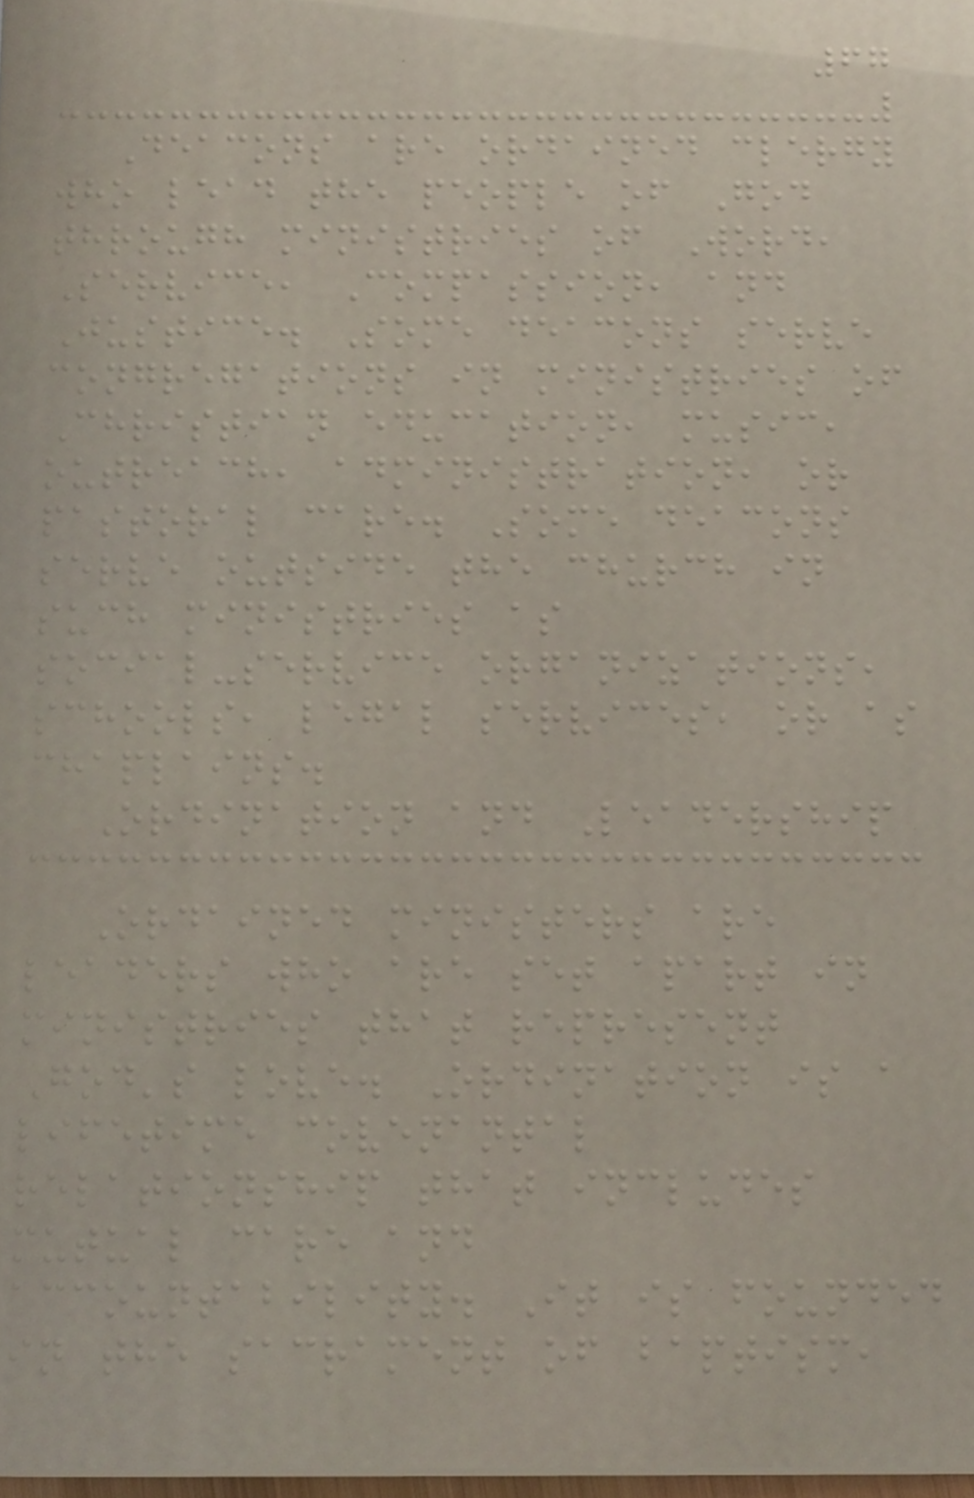67
Deacons are ordained clergy
who lead the people of God
through ministries of Word,
Service, Compassion, and
Justice. Some deacons serve
congregations in ministries of
Christian education, music,
outreach, administration, or
pastoral care. Some deacons
serve outside the church in
such ministries as
social-service organizations,
schools, legal services, or as
chaplains.
Ordination and Leadership
Ordained ministers are
leaders who are set apart in
ministries that represent
God's love. Ordination is a
lifetime covenantal
relationship that includes
mutual care and
accountability. It is founded
in the sacrament of baptism,
